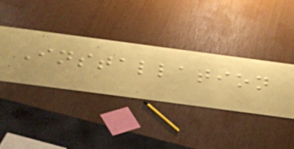Installation
